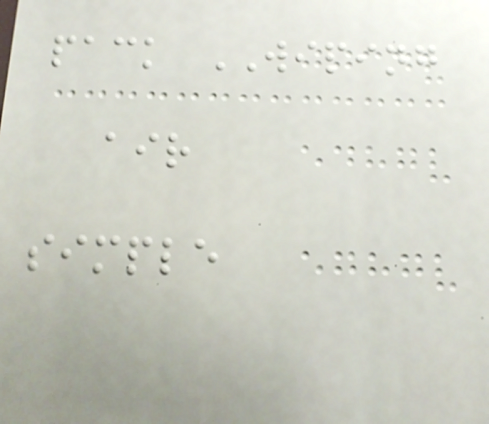pack WIPING
air
simple
